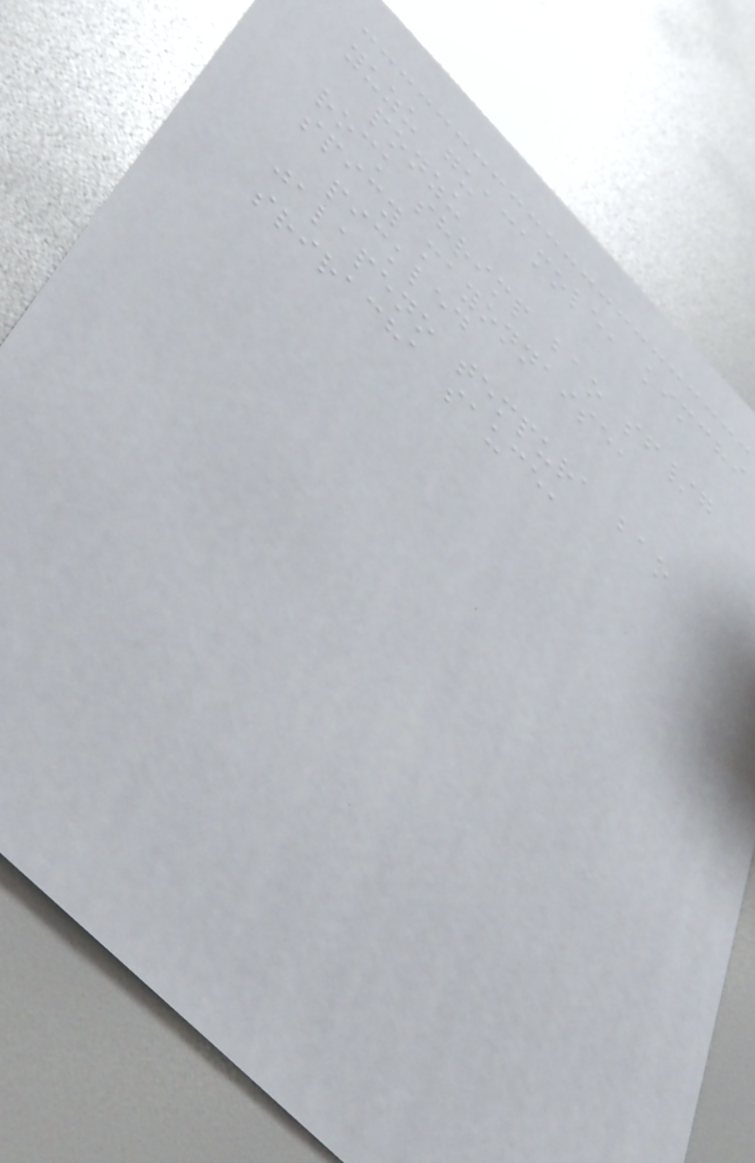yuzu guacamole, kimchi
ponzu
rock shrimp bao sf/g
spicy mayonnaise,
pickled
jalapeno tempura bao
sriracha sauce,
